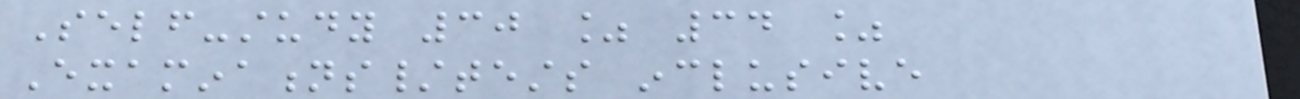Self-study 30 % 34 %
Examinations/tests inclusive
